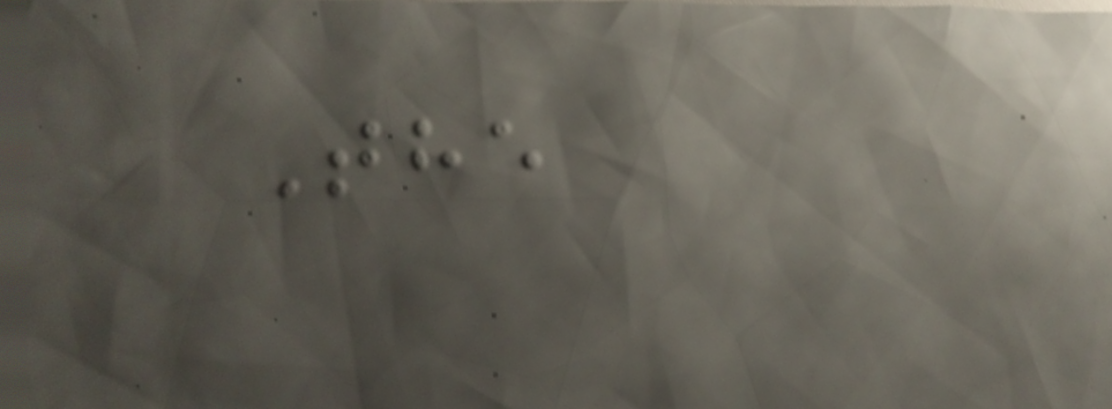The
